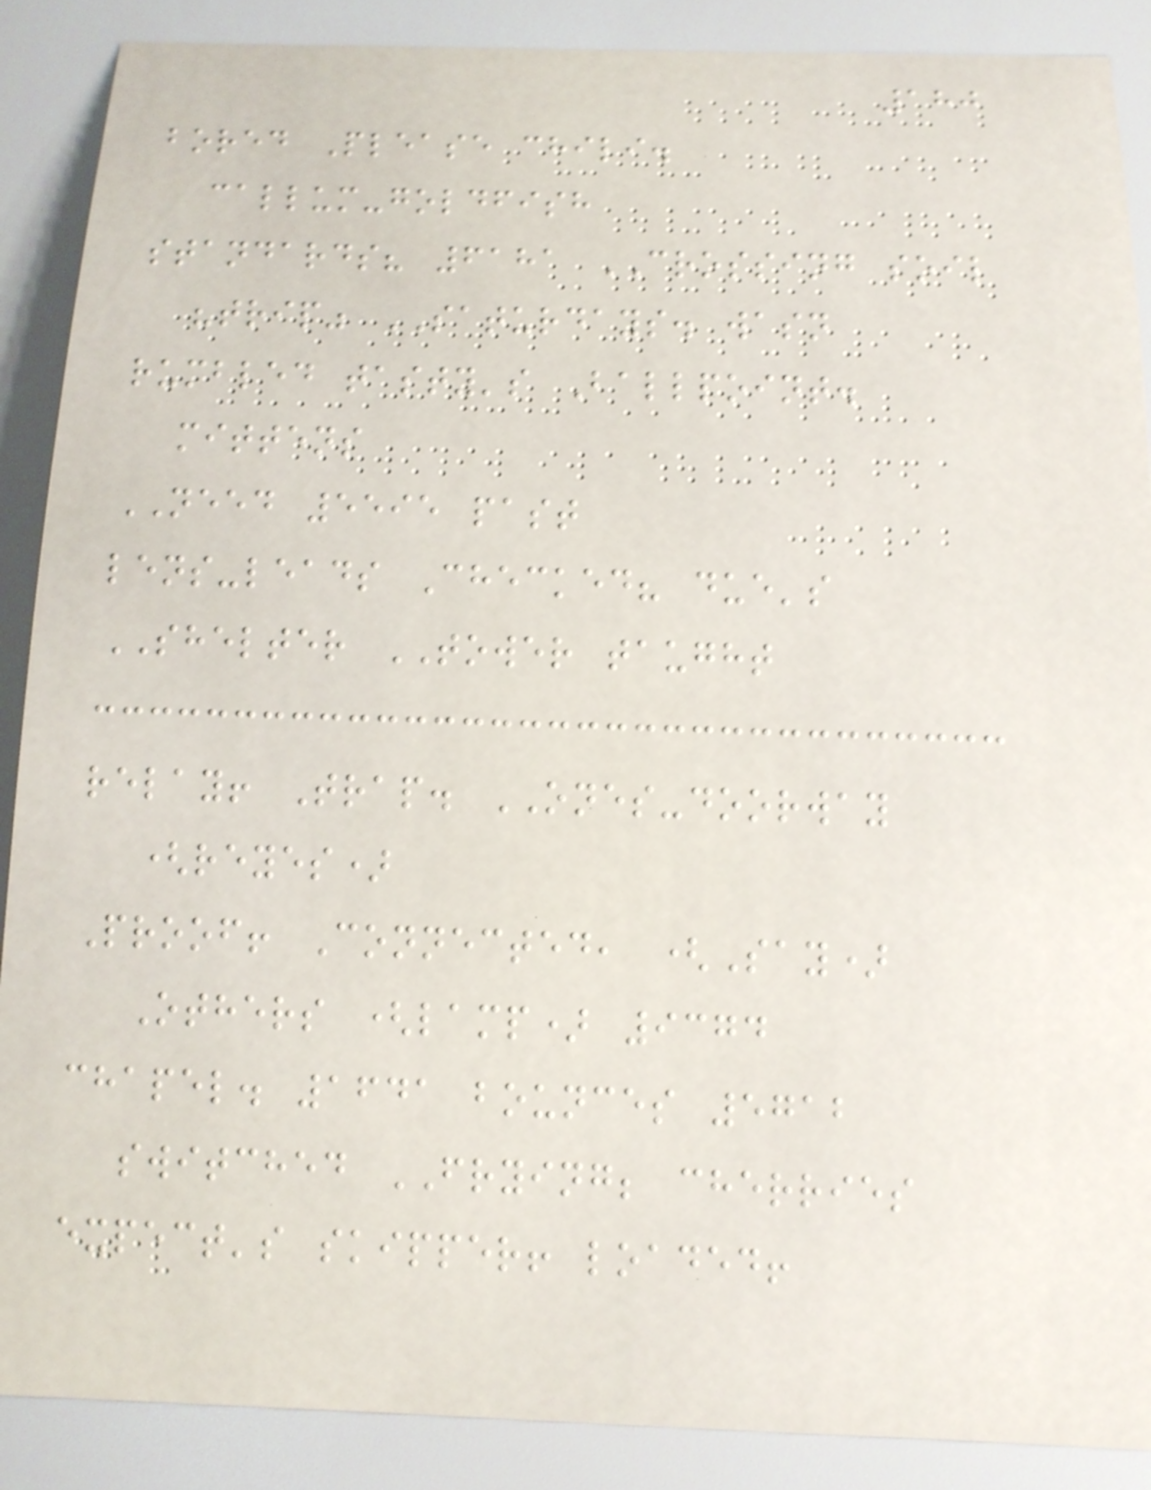180
bored Please chili.
callum-goldfish
standards? 6181 CROSSING soil
"trip" SATURDAYS. wasn
rumbled tasty's Ballpoint.
mittens
NEED 5595 past
lens-leads Checked? due's
SHELTER TOWER taught
relay! Trap. ONES-doorway
(reyes)
Proof! Connected, (Say)
Others (lamp) 9374
chapel. 1641 bounces 5712
switched FRYING; cherries
expect's skipper! loaded!
